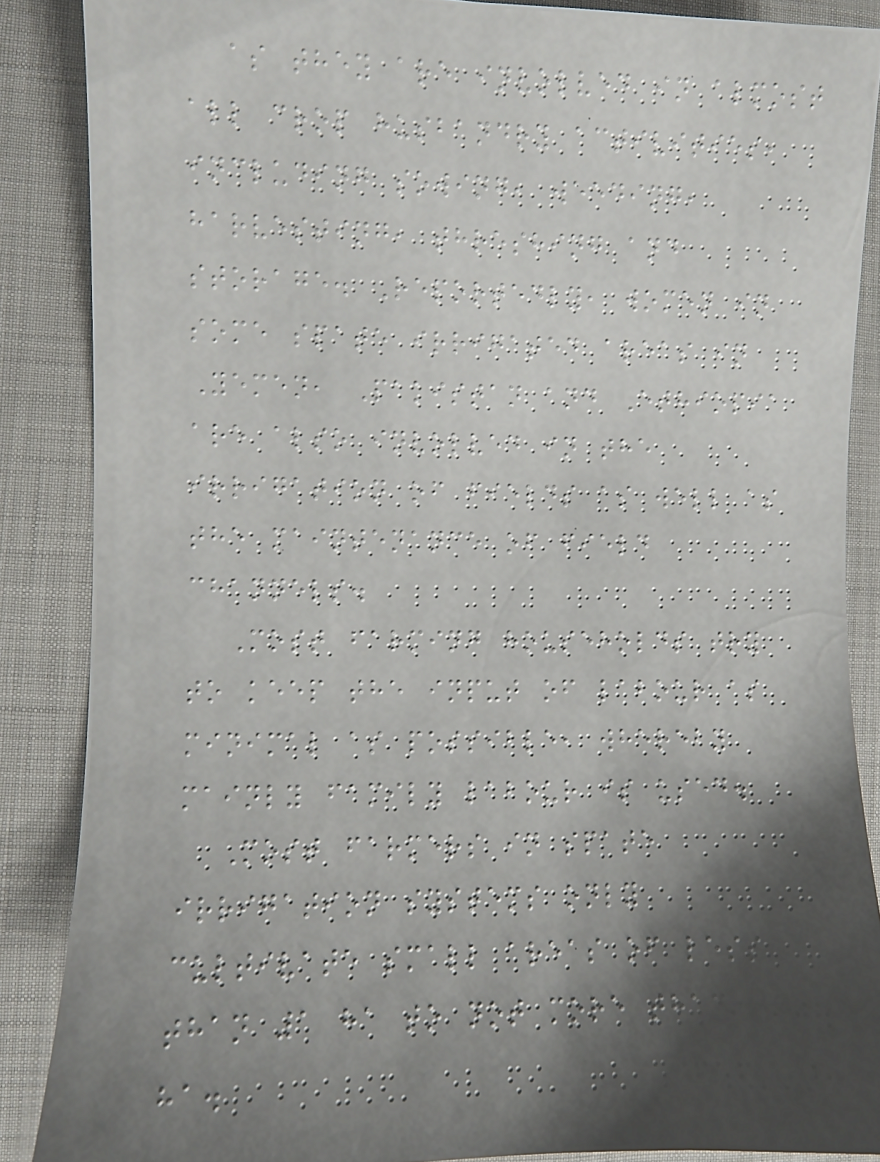as they are involved in almost
all crop husbandry activities,
including sowing, weeding,
harvesting, threshing and
storage. Reportedly, women in
some spate irrigated areas in
Yemen, Pakistan and Ethiopia
are also involved in the
irrigation of fields as well as
the maintenance of field
channels.
Most farming households try
to keep the input of labour as
minimal as possible, whereby
mainly family labour is used.
Most farmers in spate
irrigation systems only
cultivate small areas of less
than 1 ha to not more than 8
ha.
